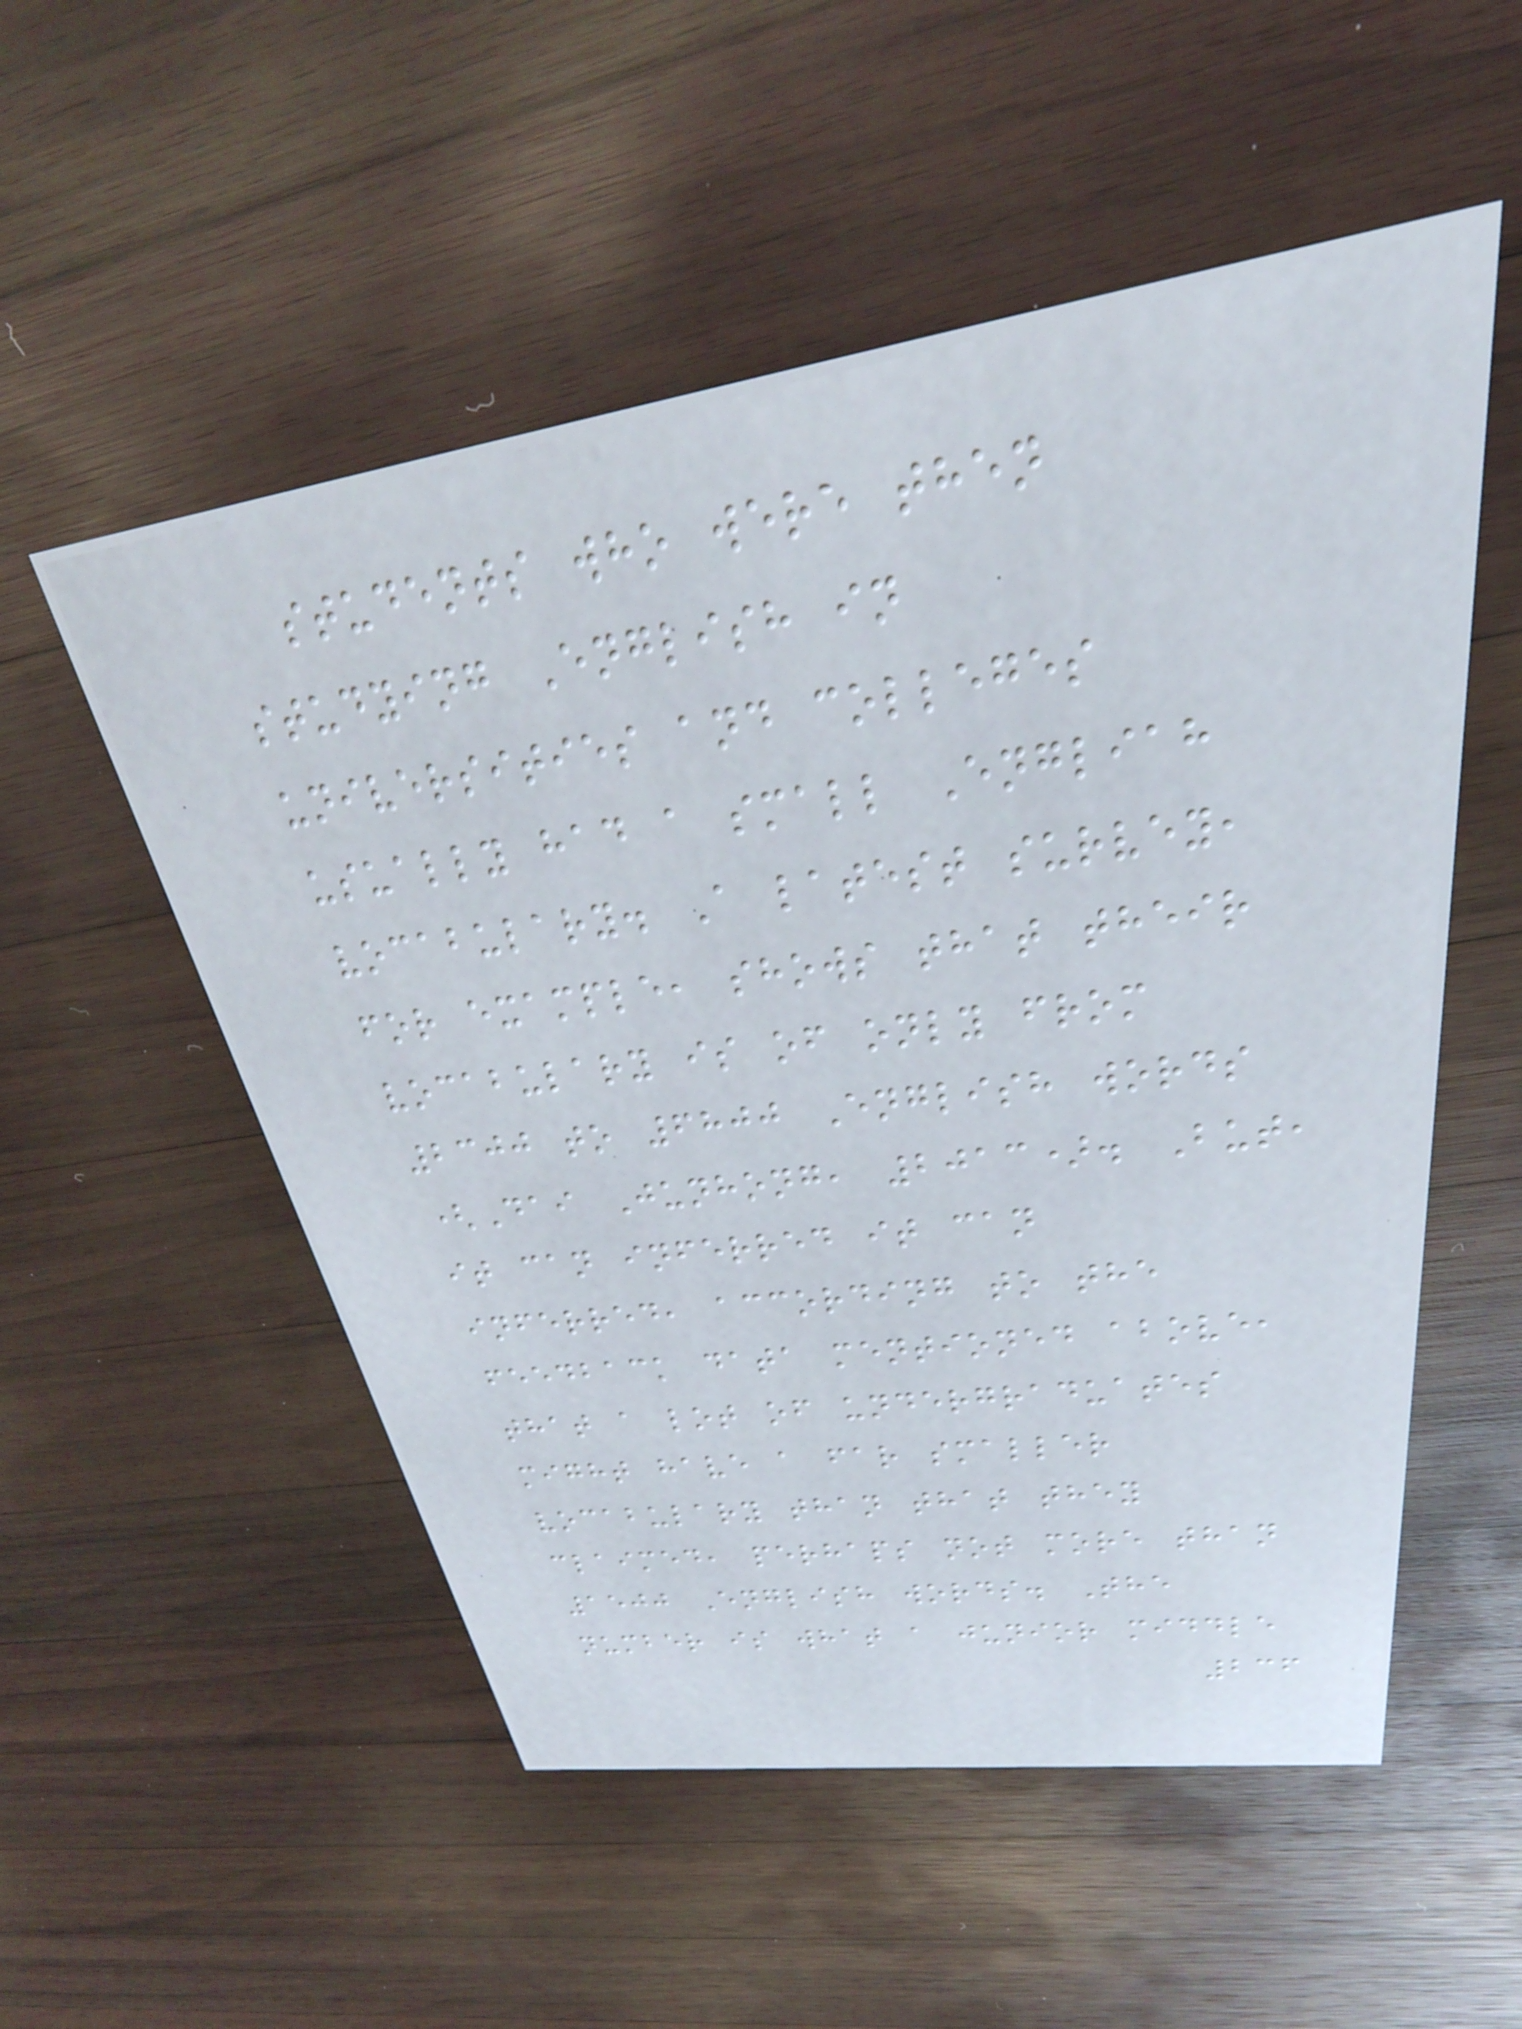students who were then
studying English in
universities and colleges
usually had a small Engliah
vocabulary. A latest survey,
for example, shows that their
vocabulary is of only from
2300 to 6800 English words
(Dai Junhong, 2013). But,
it can inferred it can
inferred, according to the
feedback data mentioned above,
that a lot of undergraduates
might have a far smaller
vocabulary than that they
claimed, perhaps not more than
1500 English words. The
number is what a junior middle
236
